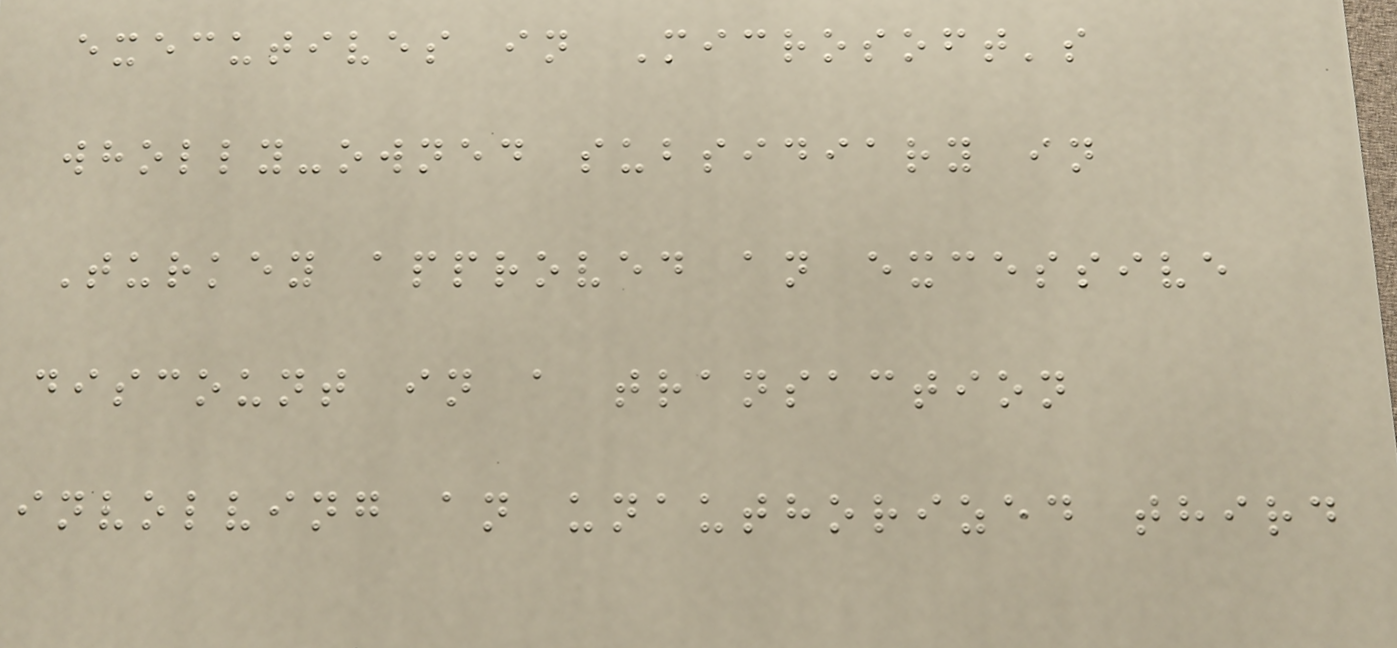executives in Microsoft's
wholly-owned subsidiary in
Turkey approved an excessive
discount in a transaction
involving an unauthorized third
